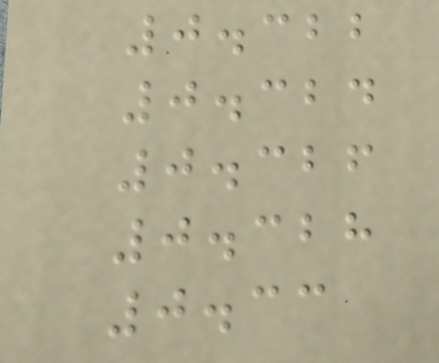0.322
0.324
0.326
0.328
0.33
